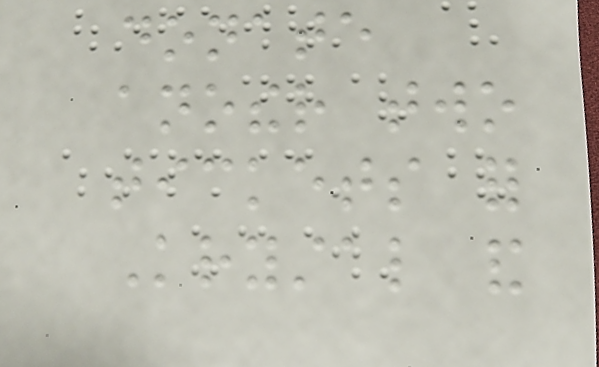donate
another two
tickets for
Krystal and
